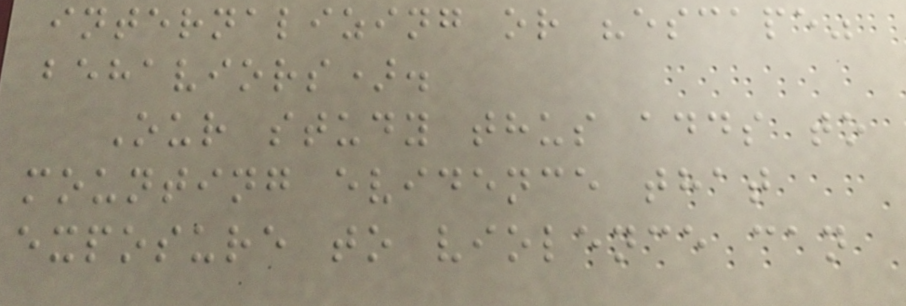internalizing or "escape"
behaviors).
Our study thus adds to
mounting evidence that
exposure to violence can
